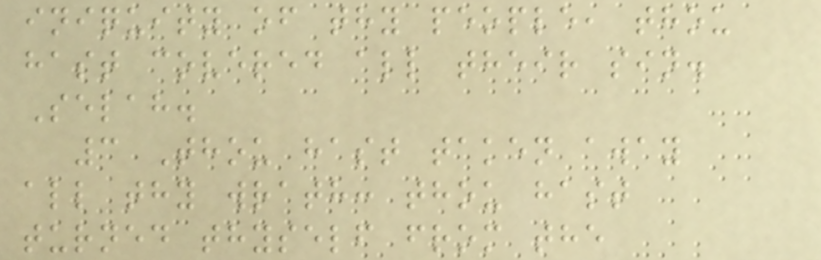iniquity of thy people, thou
hast covered all their sin.
Selah.
3 Thou hast taken away
all thy wrath: thou hast
turned thyself from the
